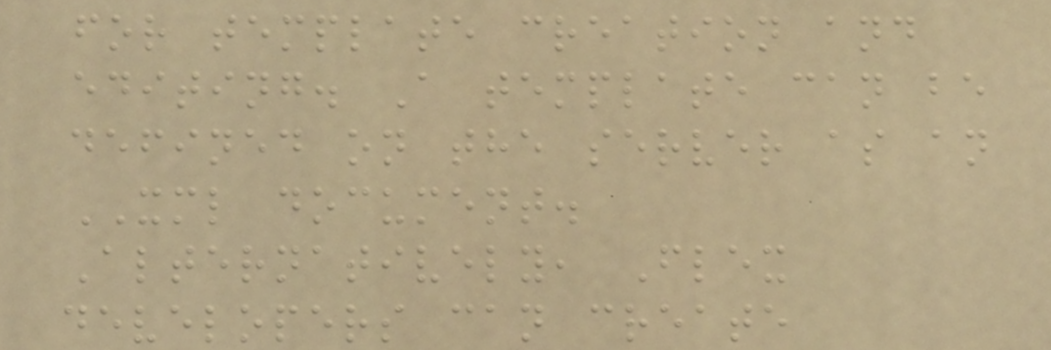for template creation and
editing. A template can be
defined on the server as an
XML document.
Alternatively, Flex
developers can create
